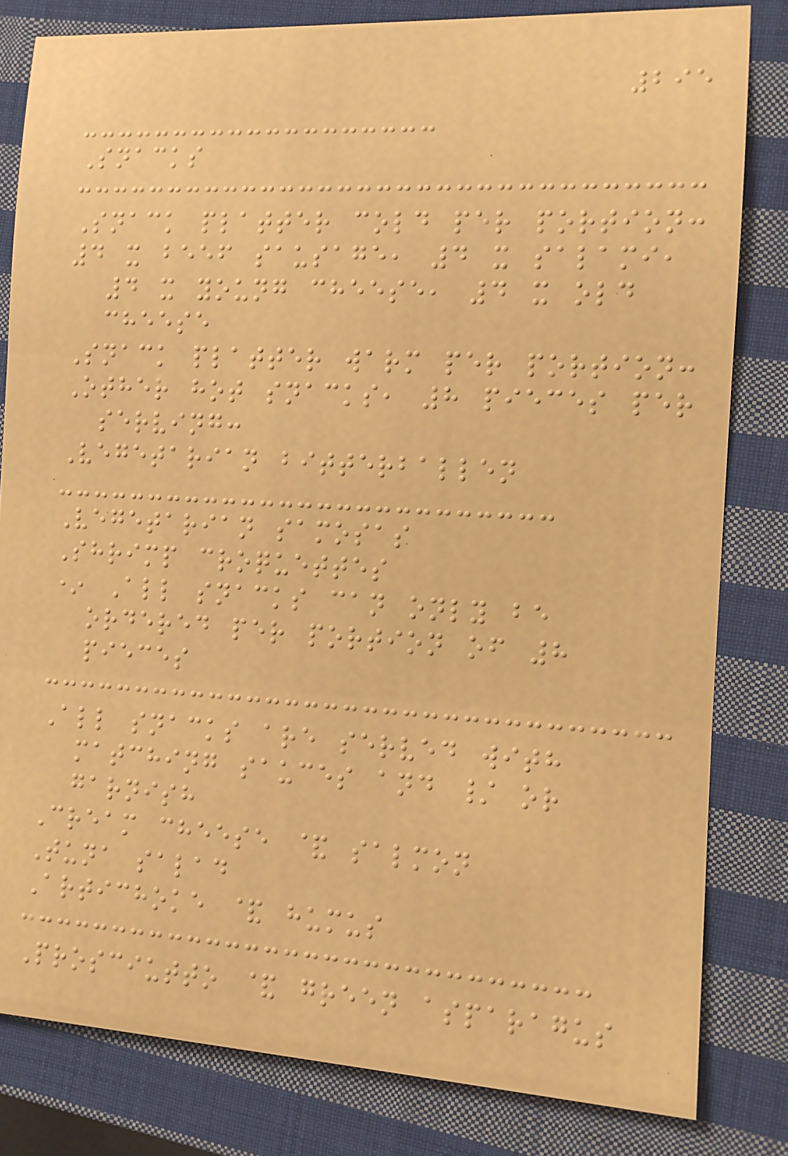295
Snacks
Snack platter cold per portion:
4 x beef sausage, 4 x salami,
4 x young cheese, 4 x old
cheese
Snack platter warm per portion:
Other hot snacks, 8 pieces per
serving:
Vegetarian bitterballen
Vegetarian samosas
Shrimp croquettes
* All snacks can only be
ordered per portion of 8
pieces
All snacks are served with
matching sauces and / or
garnish
Cream cheese & salmon
Tuna salad
Artichoke & humus
Prosciutto & green asparagus
